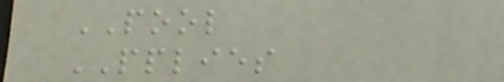POOL
PPLIES
